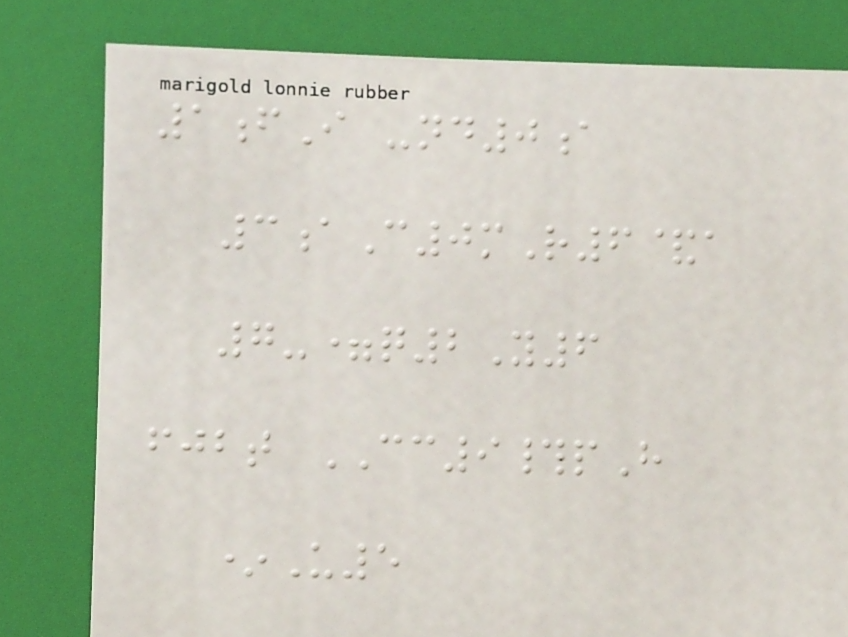1fI -nd0a
3aC0mR6&a
7-=q2Y6
fjbt CC9#pH
*U5
